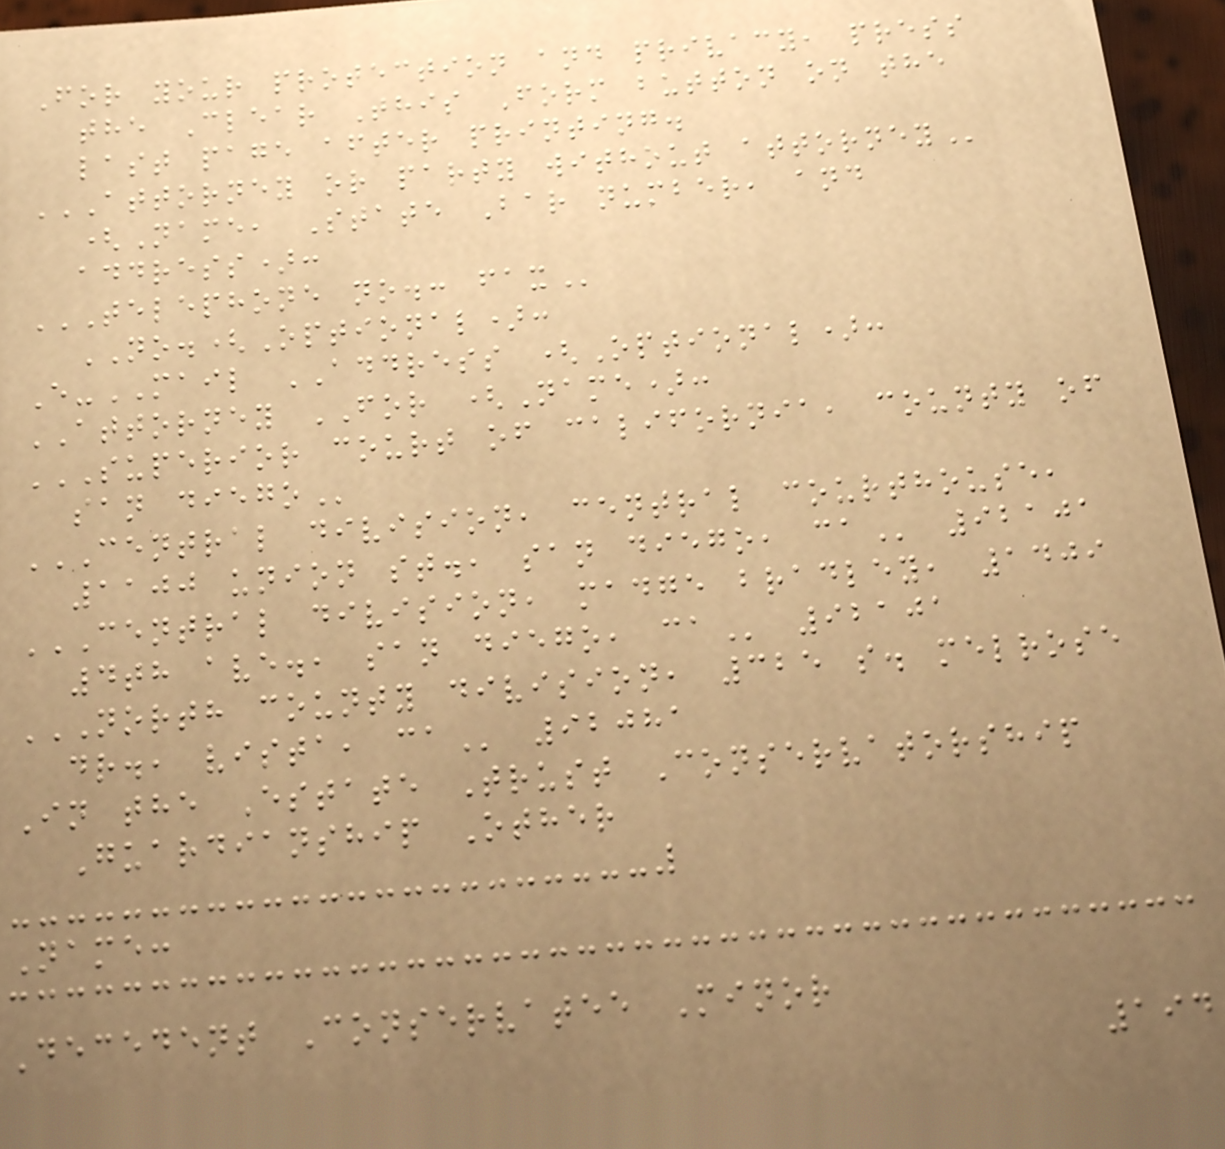For your protection and privacy, press
the Clear This Form button on the
last page after printing.
ATTORNEY OR PARTY WITHOUT ATTORNEY
(Name, State Bar number, and
address):
TELEPHONE NO.: FAX
NO.(Optional):
E-MAIL ADDRESS (Optional):
ATTORNEY FOR (Name):
SUPERIOR COURT OF CALIFORNIA, COUNTY OF
SAN DIEGO
CENTRAL DIVISION, CENTRAL COURTHOUSE,
1100 UNION ST., SAN DIEGO, CA 92101
CENTRAL DIVISION, MADGE BRADLEY, 1409
4TH AVE., SAN DIEGO, CA 92101
NORTH COUNTY DIVISION, 325 S. MELROSE
DR., VISTA, CA 92081
In the Estate Trust Conservatorship
Guardianship Other
Name:
Decedent Conservatee Minor
194
